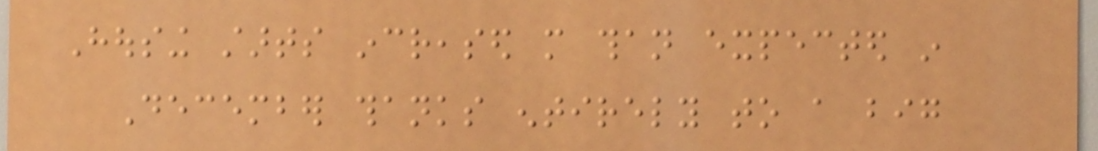Housing starts increased more than expected in
December thanks entirely to a big
